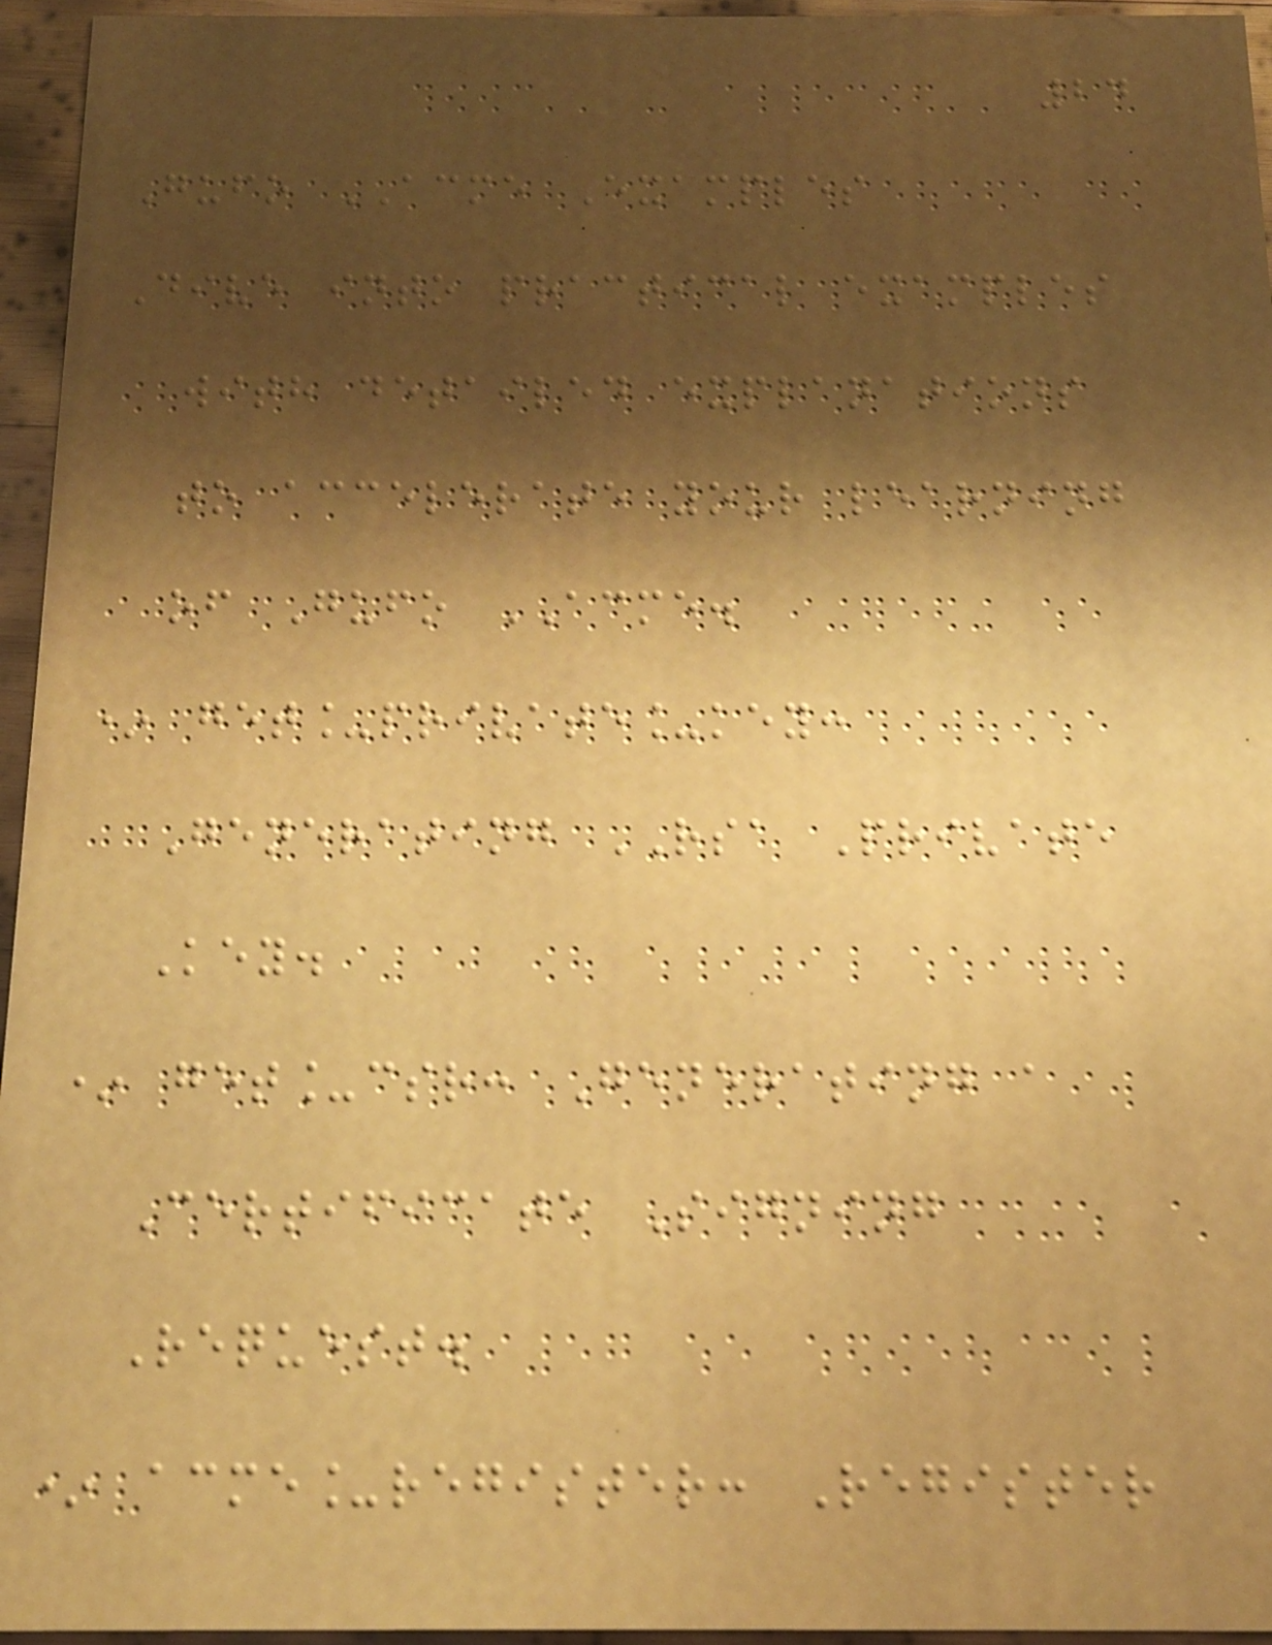24
Gufo ACME Examples
Dive into practical examples
with detailed explanations
to accelerate your learning
of Gufo ACME.
* get_private_key:
Generating RSA Private
Key.
* get_csr: Generating a
Certificate Signing
Request.
* acme_register: Register
